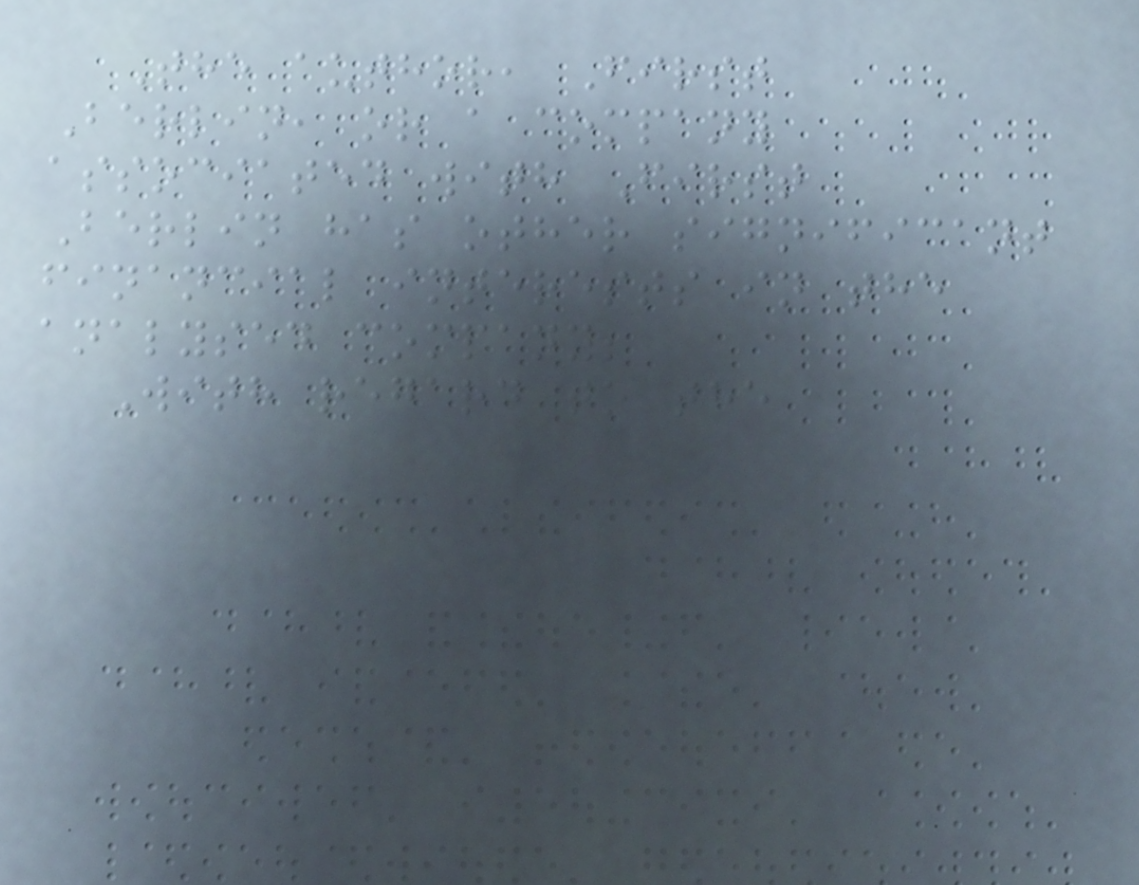The author, First
Berlin, or a company
associated with First
Berlin has other significant
financial interests in the
analysed company;
With regard to the
